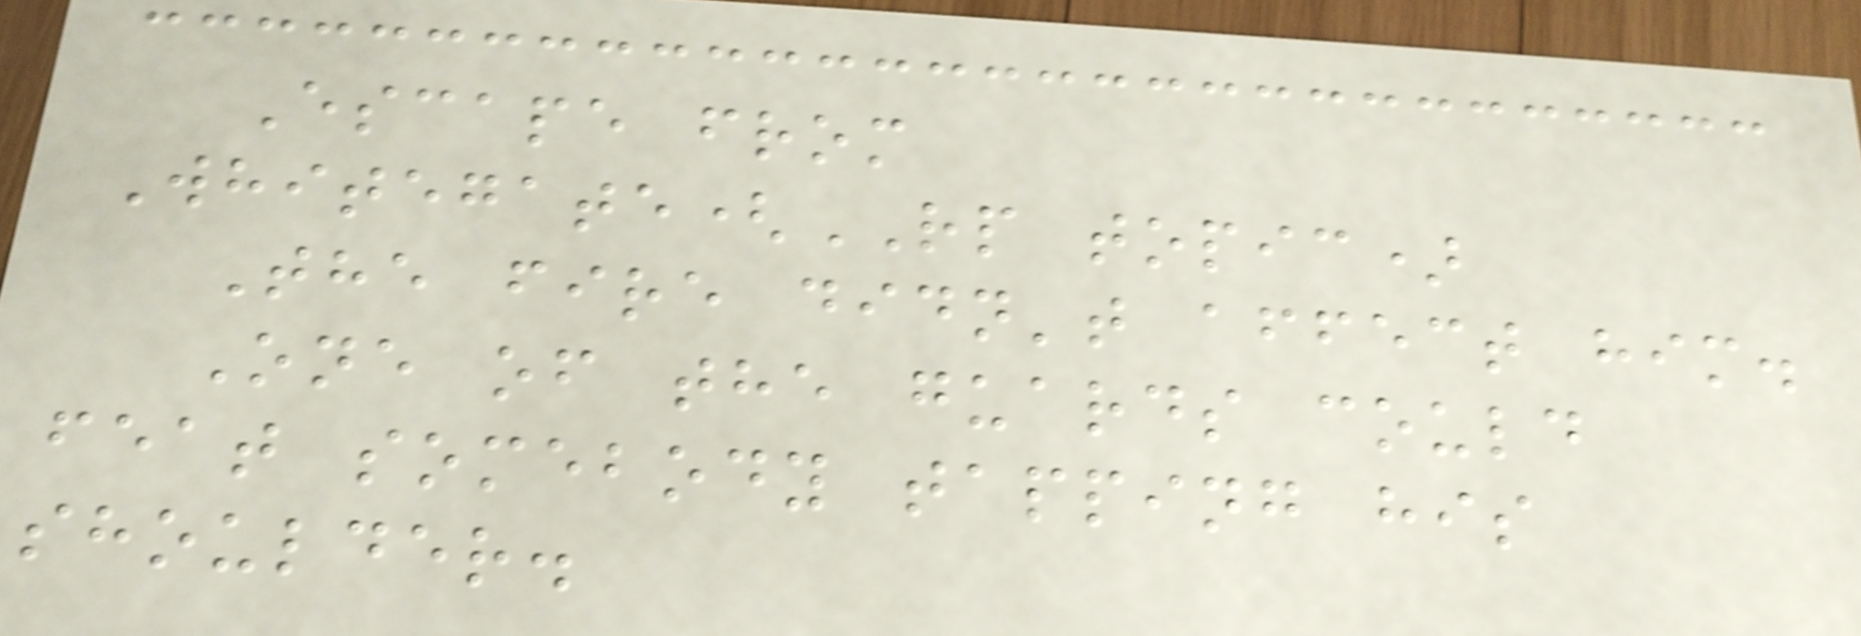Escape from
Whitegate(RP topic)
The fire didn't affect him.
One of the guards could
feat somebody tapping his
shoulder.
